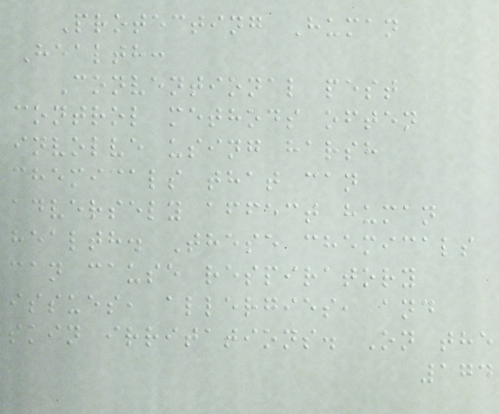Protecting Human
Health:
Conventional pest
control methods often
involve using harsh
chemicals that can
adversely affect human
health. These chemicals
can cause respiratory
issues, allergies, and
skin irritations. On the
174
